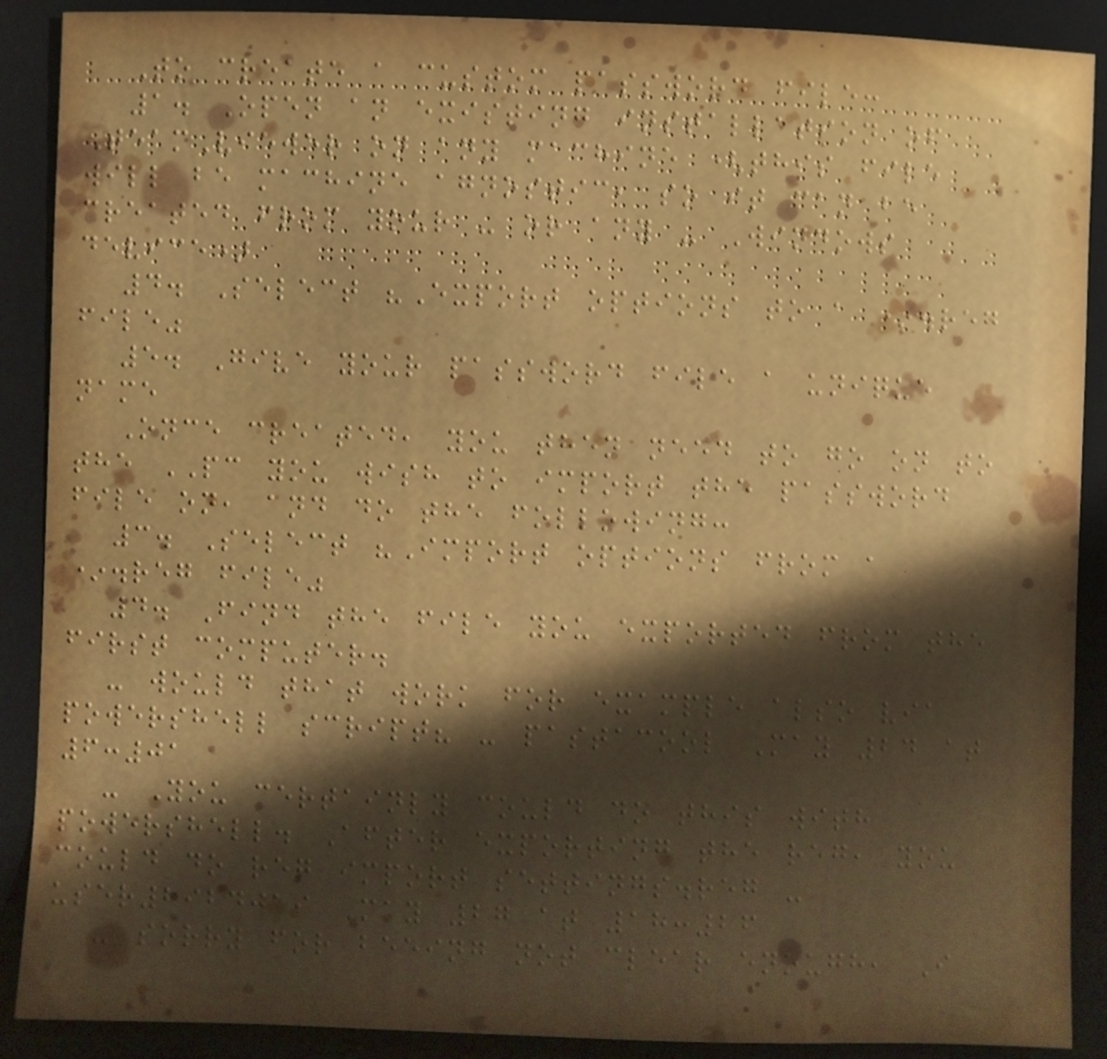To create a custom password file:
1. Open an existing installation of
TeamViewer on any machine (this file
will be machine agnostic, so it can be
created from your - or any - Windows
device)
4. Select "Export options to a *.reg
file"
5. Give your password file a unique
name
Once created, you then need to go on to
the PC you wish to import the password
file on, and do the following:
3. Select "Import options from a
*.reg file"
4. Find the file you exported from the
first computer.
- would that work for example also via
powershell script? - pastacool May 24 at
6:01
- You certainly could do this with
powershell. After exporting the reg, you
could do reg import settings.reg -
user2924019 May 27 at 18:26
- sorry for beeing not clear enough, I
